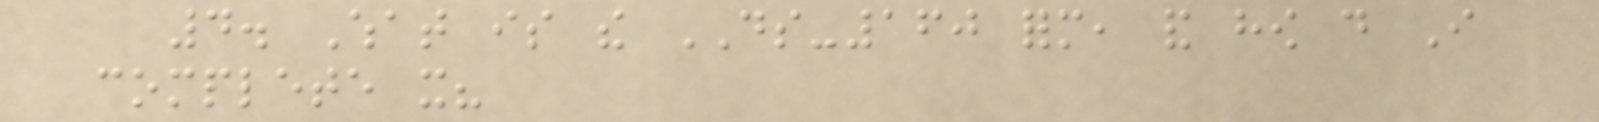4. What is the DS-160 form, and how do I
complete it?
